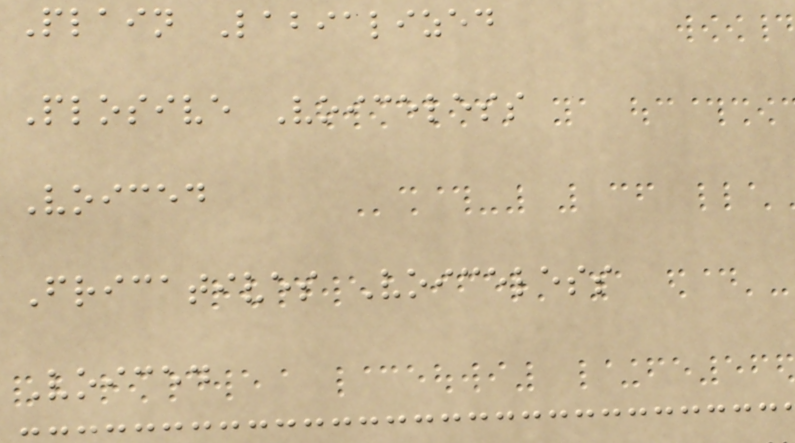Plain Labialized
Plosive Voiceless
Voiced
Fricatives Voiceless
Voiced
